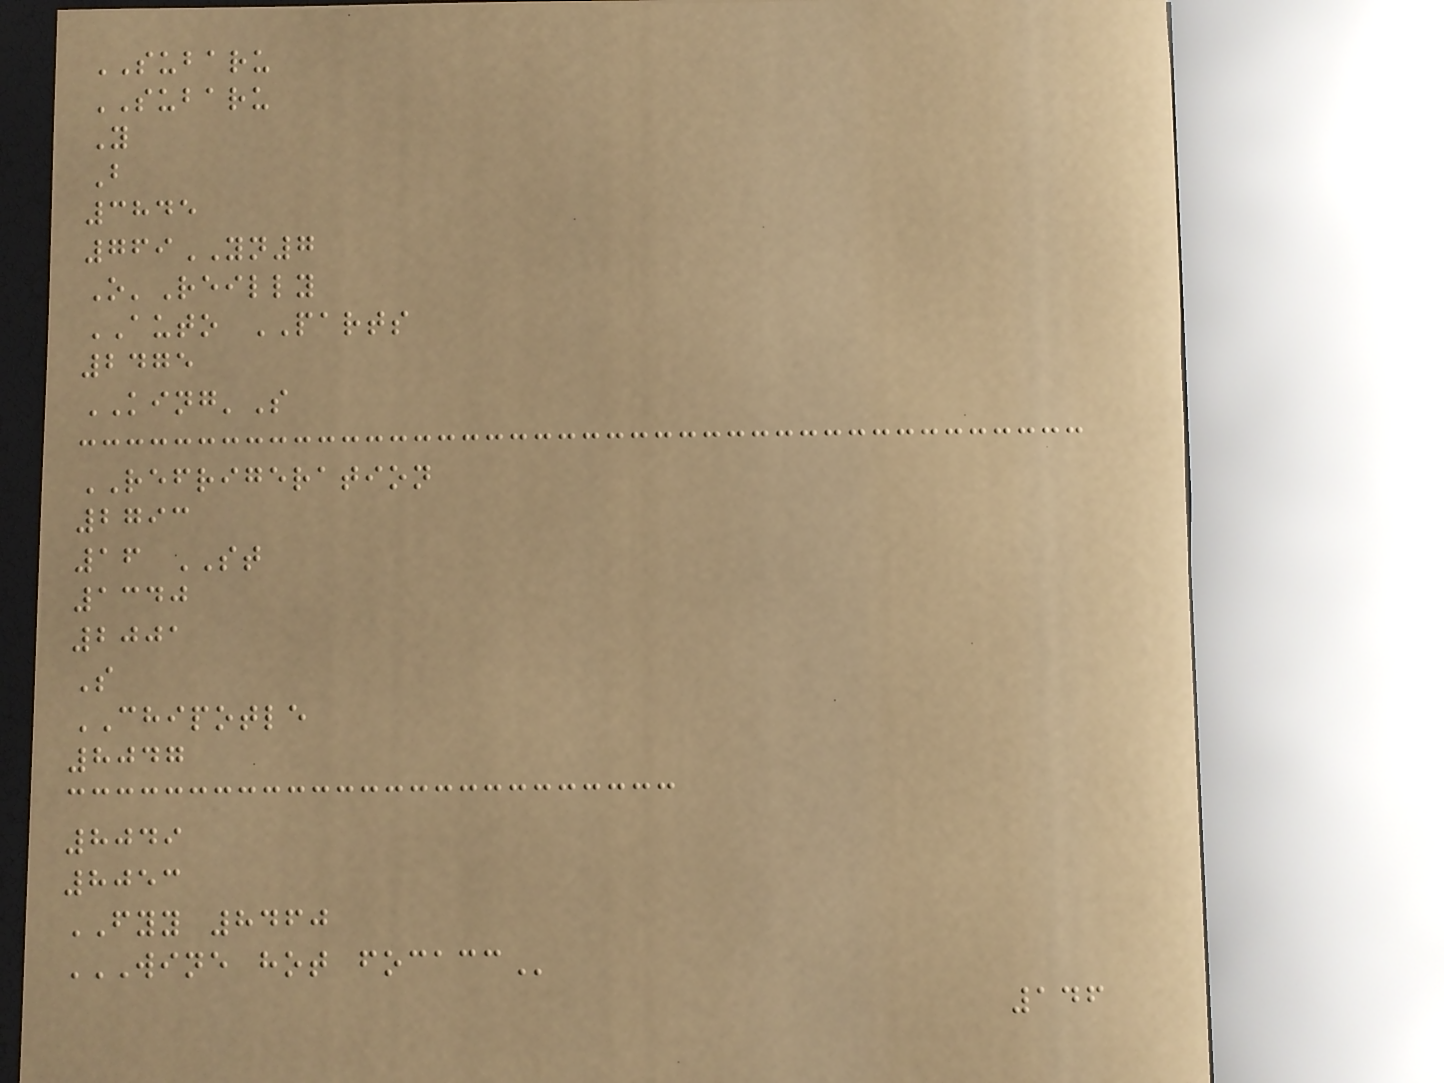SUBARU
SUBARU
Y
B
3845
769YN7
O'Reilly
AUTO PARTS
2475
KING'S
REFRIGERATION
2793
16 ST
1340
2001
S
CHIPOTLE
8047
8049
8053
FYY 8460
WINE HOT FOCACC
146
